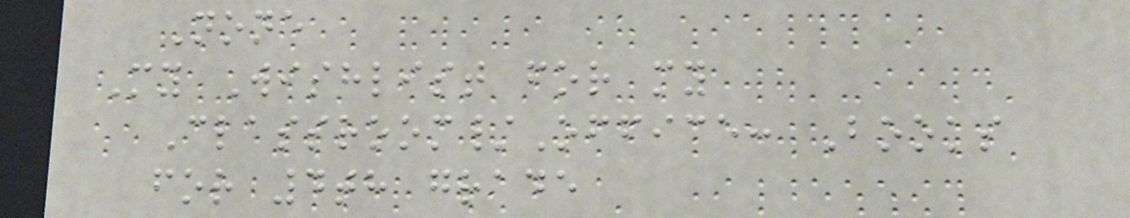None
My Wishlist for my
Classroom/Office: Books
for 4th grade
